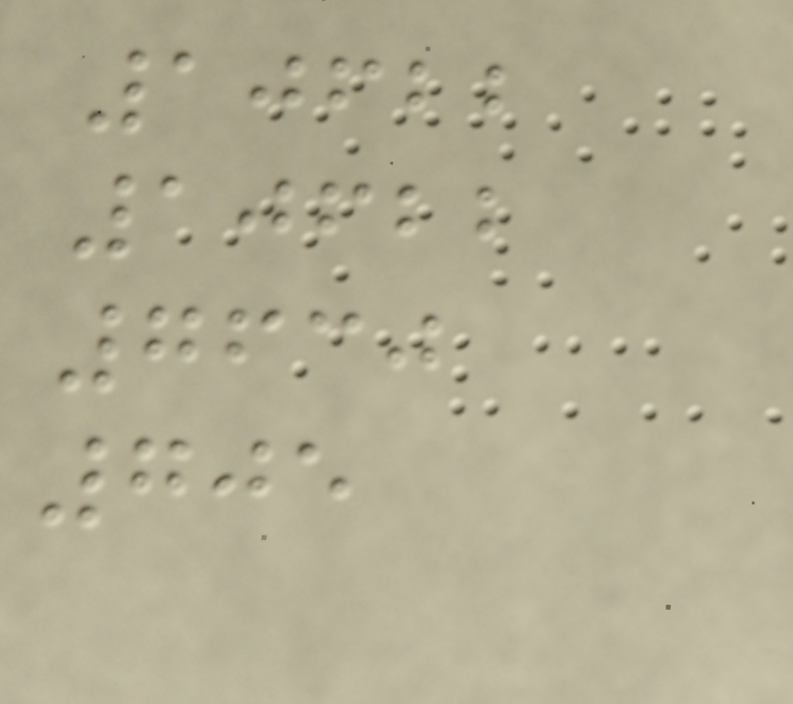10622
10622
7630
705
